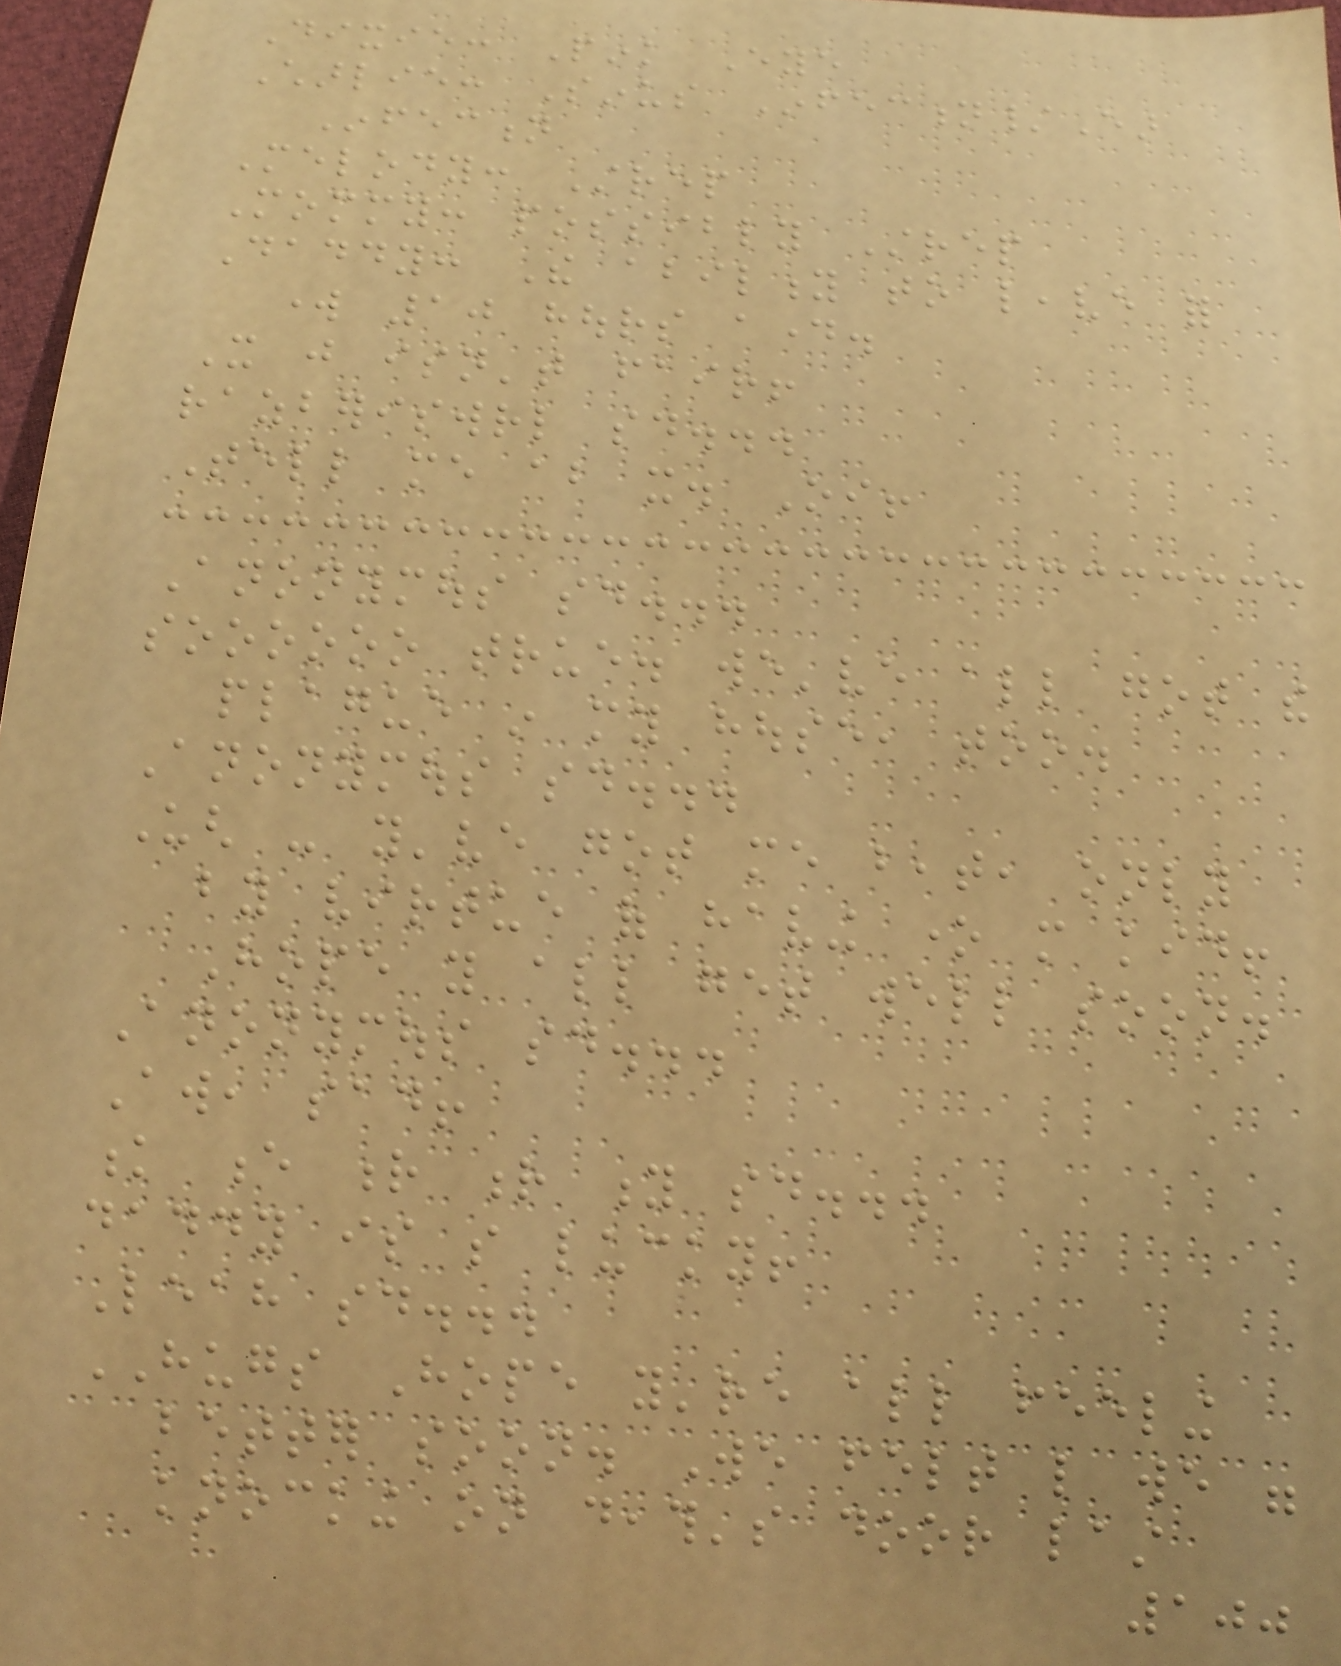Dixie: Pink Eye
Charlie: Sinus Infection/Ear
Infection
Melody: Strep
Mommy: possibly Strep
Daddy: The ability to leave for
work 10 hours aday.
It just isn't fair!
razberiswrl said...
Tell me about it. Oi!
Anonymous said...
soooooo true. we've all got the
plague in my house, too.
Anonymous said...
Ugh - you've got me beat, only
by virtue of having one more kid!
Hope you all get well soon.
Anonymous said...
Aw, sad!
k e r r y said...
daddy is so lucky!
Leah said...
HUGS Hope you're all feeling
better soon. We felt like we were
knocking on death's door last
100
